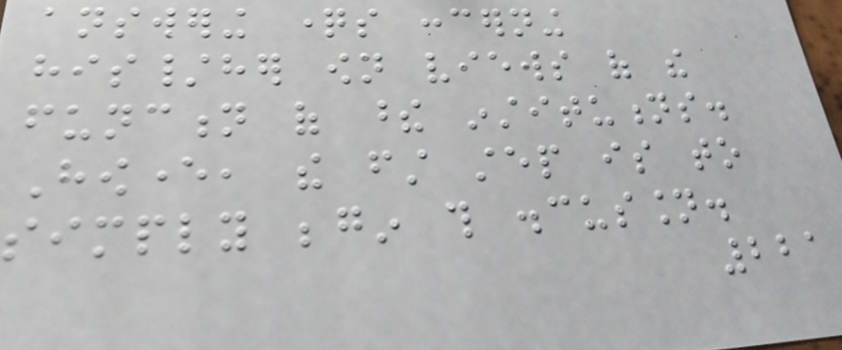answering questions concerning
his/her own views of the
function of these institutions.
However, the first step is to
simply begin this discussion.
221
